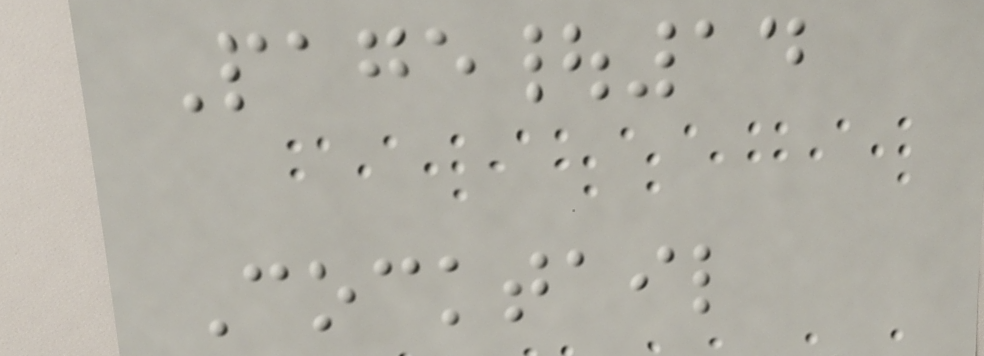Page|14
Cocktail
